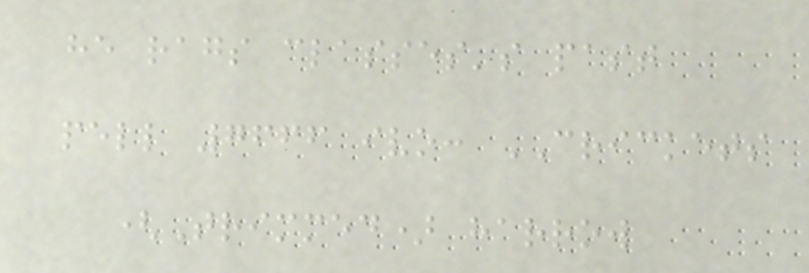he rags classes's past
pell 7666 ivo: CRICKETS
(Trimmed) harrow
